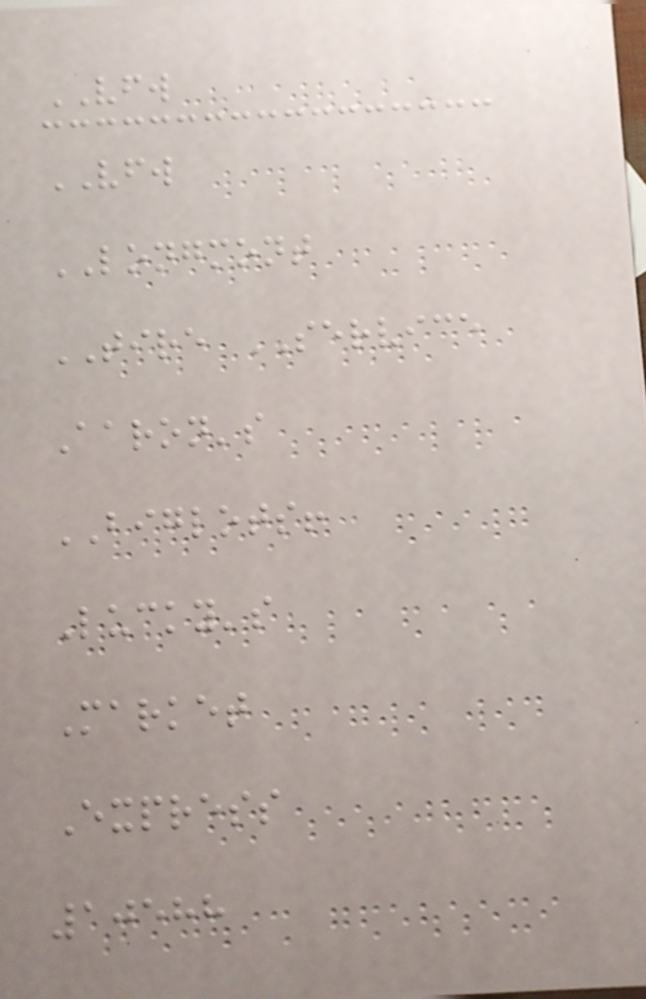VFW
VFW
LONGMONT
TIRE SERVICE
Aaron's
BIGLOTS!
Lucky's
Market
Express
10588
